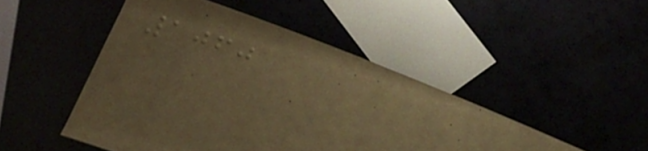1060
